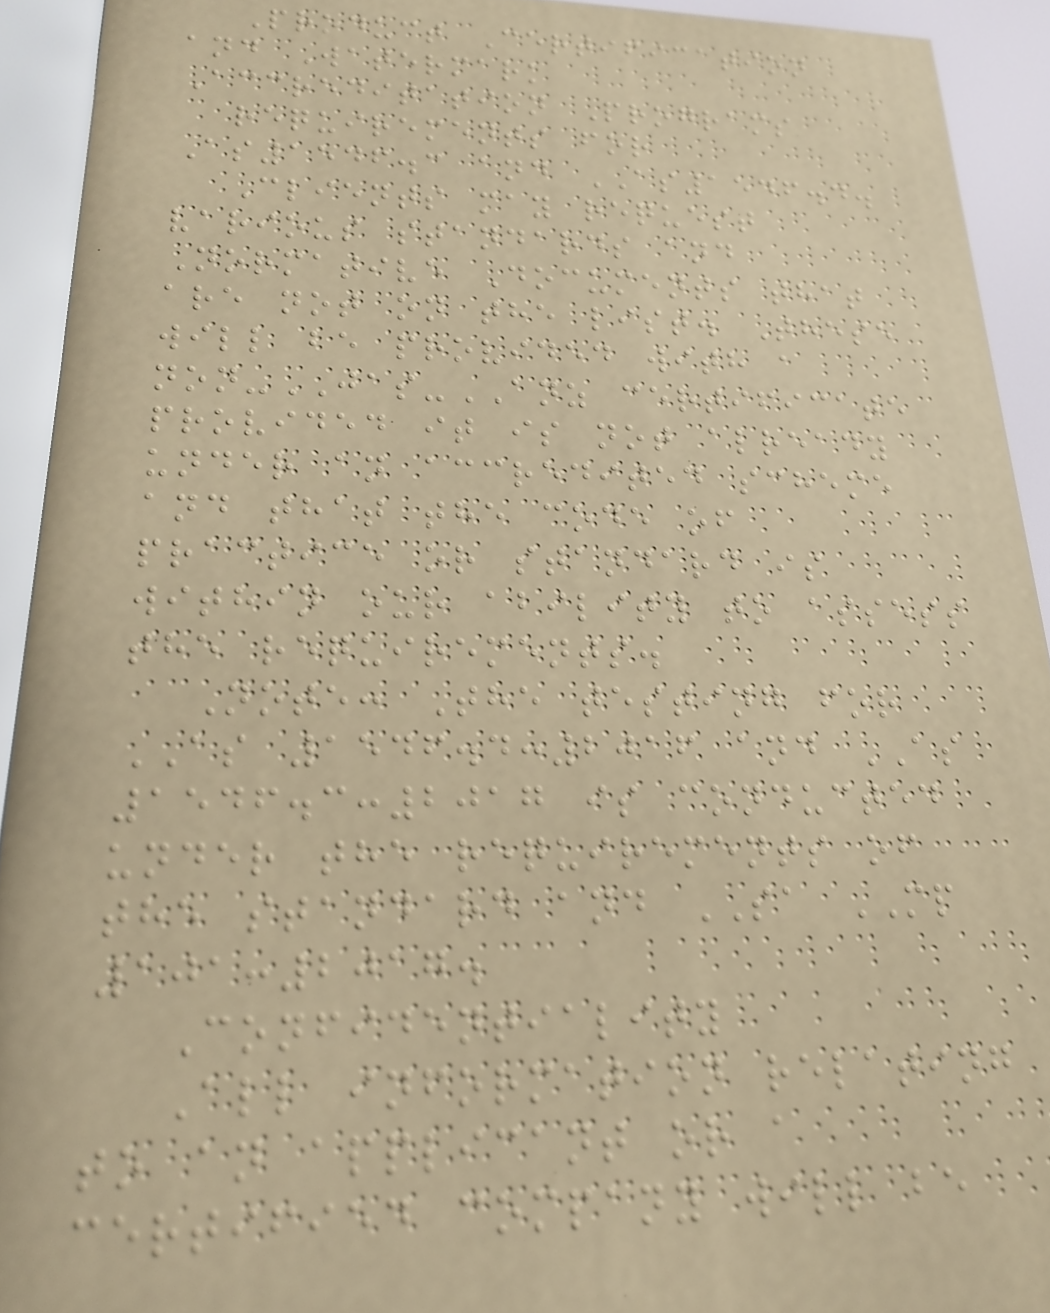Product Certification
and Watermark
Accreditation Programs
requirements for
As1546.3 and AS1546.4.
Clients may request
various standards and
Normative Documents that
are not on the list. These
will be provided with a
non-JAS-ANZ certificate
provided it is not already
under an accredited scheme
and that the code of
practice or standard is
within our ability to assess
the requirements.
Note: The testing for
AS 1546.4:2016 and AS
1546.3:2017 is conducted
under the requirements of
the standard and SA MP
101:2017.
Confidentiality
All information relating
to an applicant or a
certified company will be
